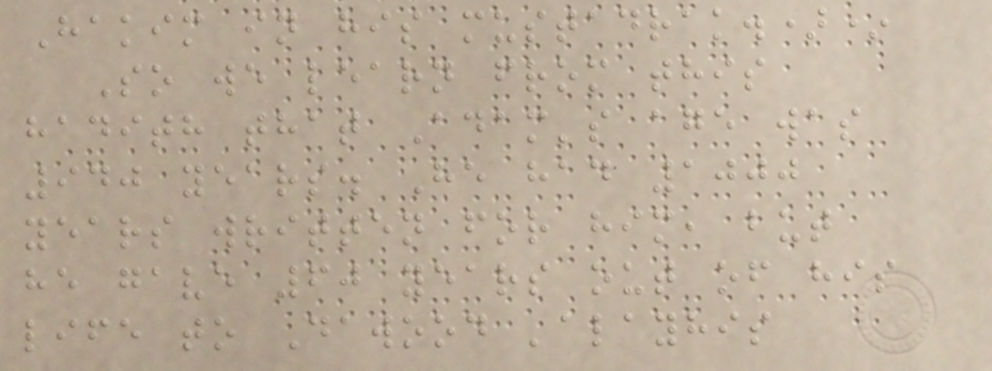Hakim in his mustadrak.)*
So we learn from this
hadith that Adam's age was
940 years. He had 1000
years written for him, but
he gave 60 years out of his
life to Dawood 'alayhis
